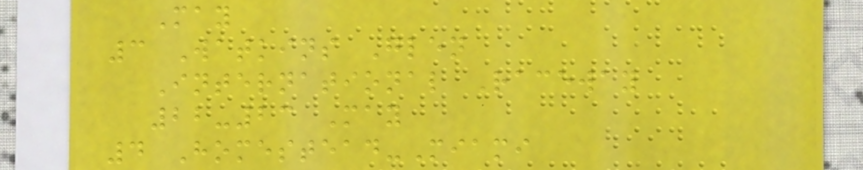May
3 Watkins Glen
International Raceway
22-23 May
4 Homestead-Miami
